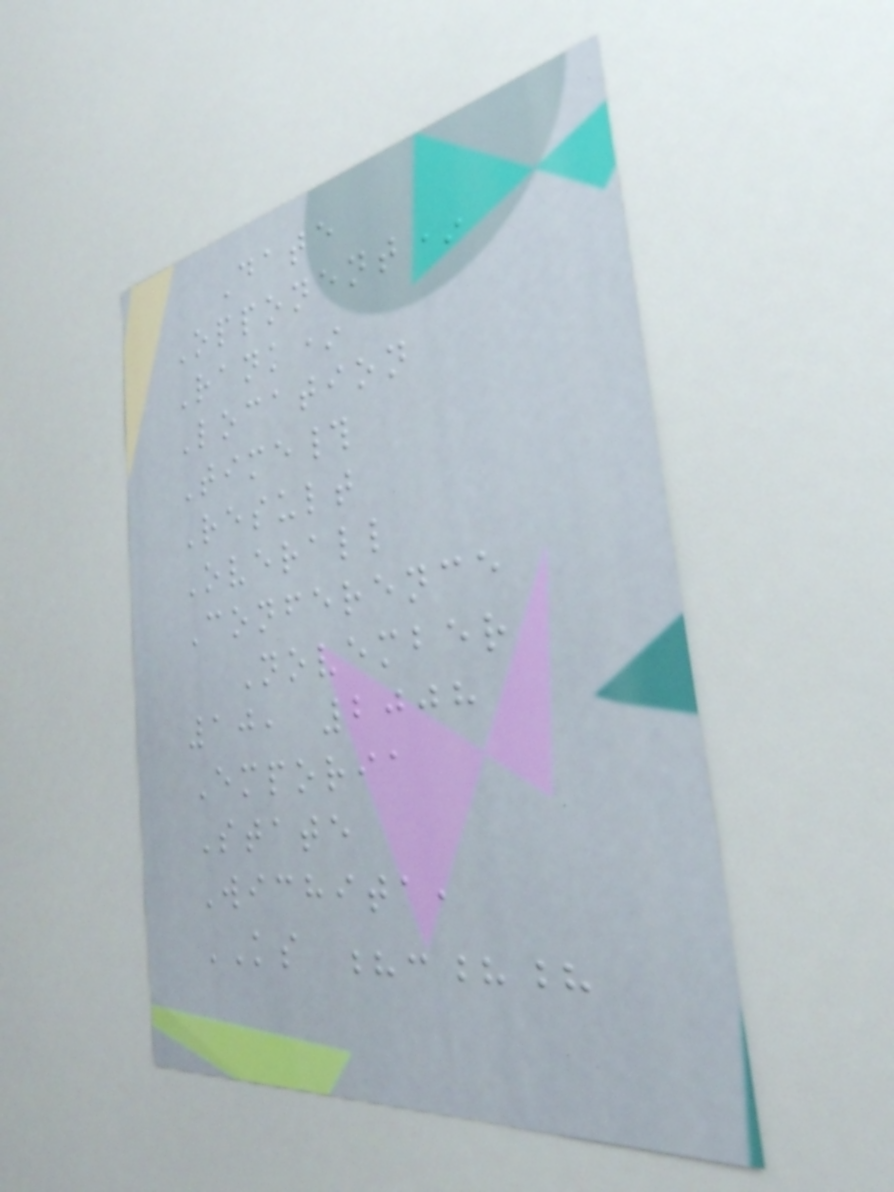Date
Opponent*
Rank*
Location
Time#
Result
Overall
Conference
November
10, 2008
Emporia
State
Wichita,
KS ?:??
